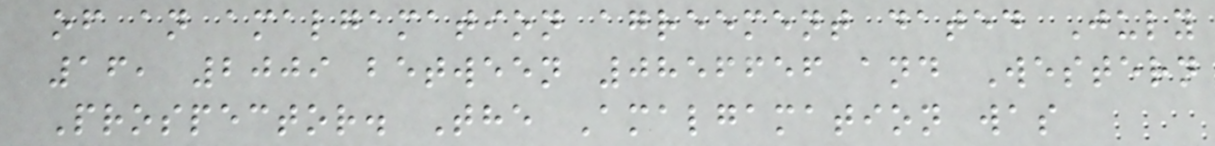of an amalgamation agreement dated July
16, 2009 between 0856656 and Western
Prospector. The Amalgamation was
